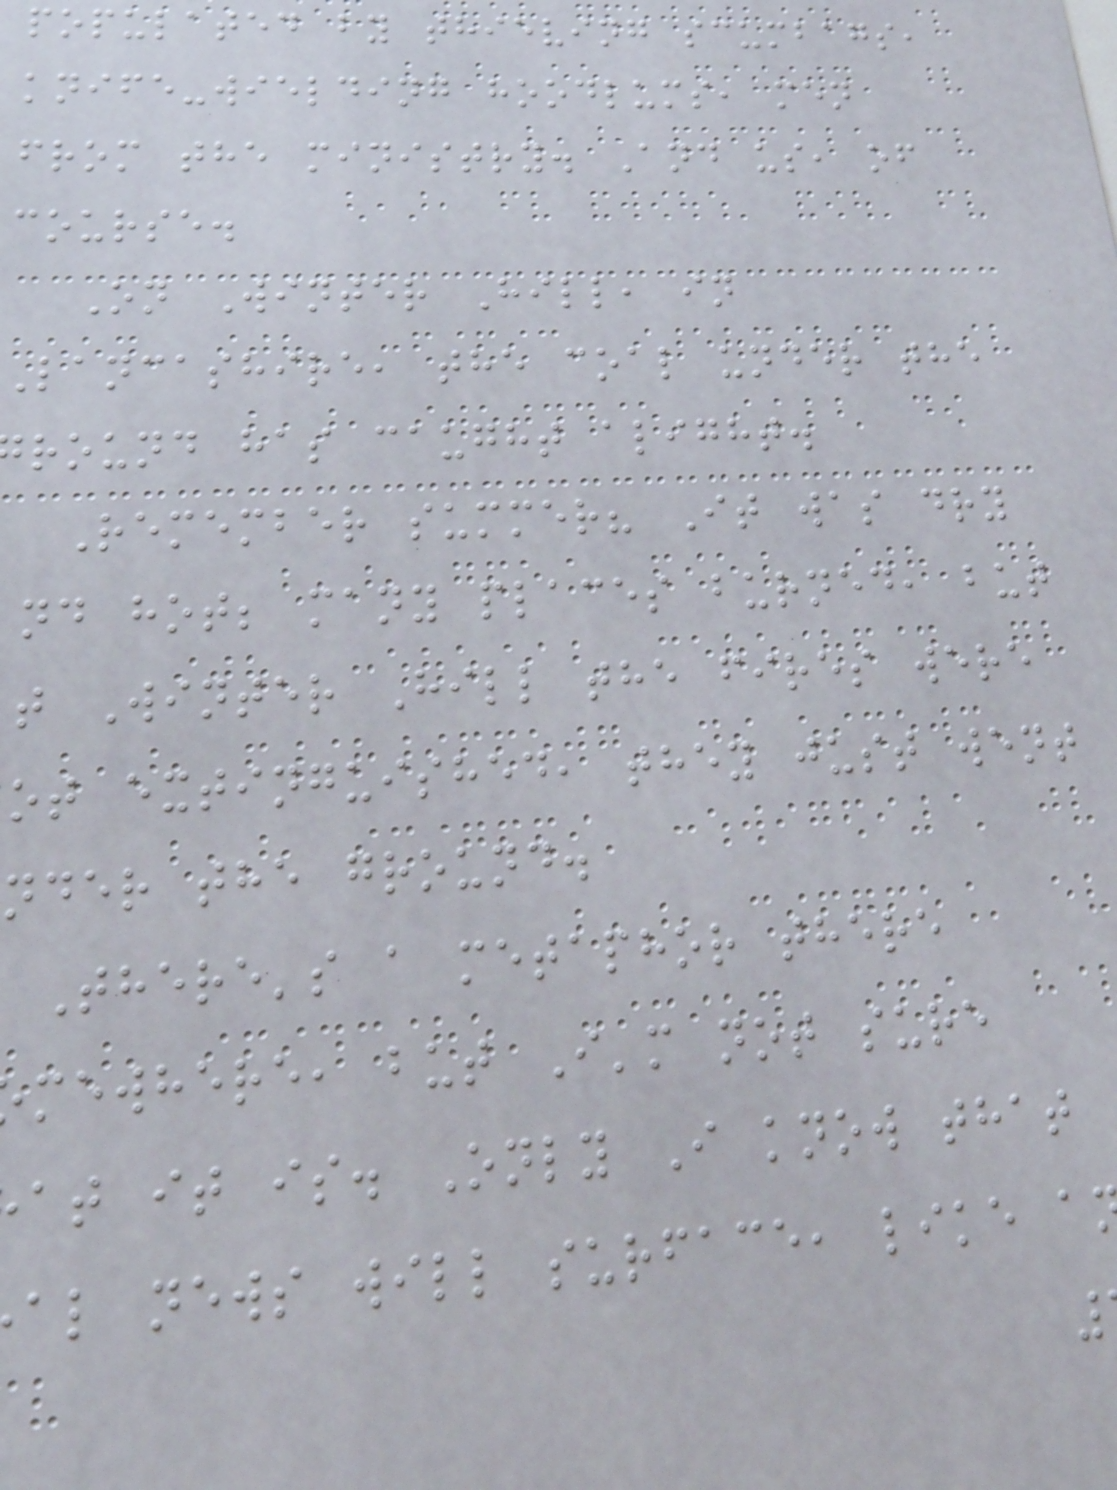populated by thieving scumbags,
knife-wielding hoodlums, men
from the ministry. And us, of
course.
On Winter Hill, in
Lancashire, the coal under the
round has caught alight.
Remember summer? It was dry
nd hot; many places burned, but
t Winter Hill the fires were
ot extinguished, they just went
nder the ground.
There's a metaphor there
mewhere, but I'm not sure
at it is. Only I know that
al news will surface, like a
